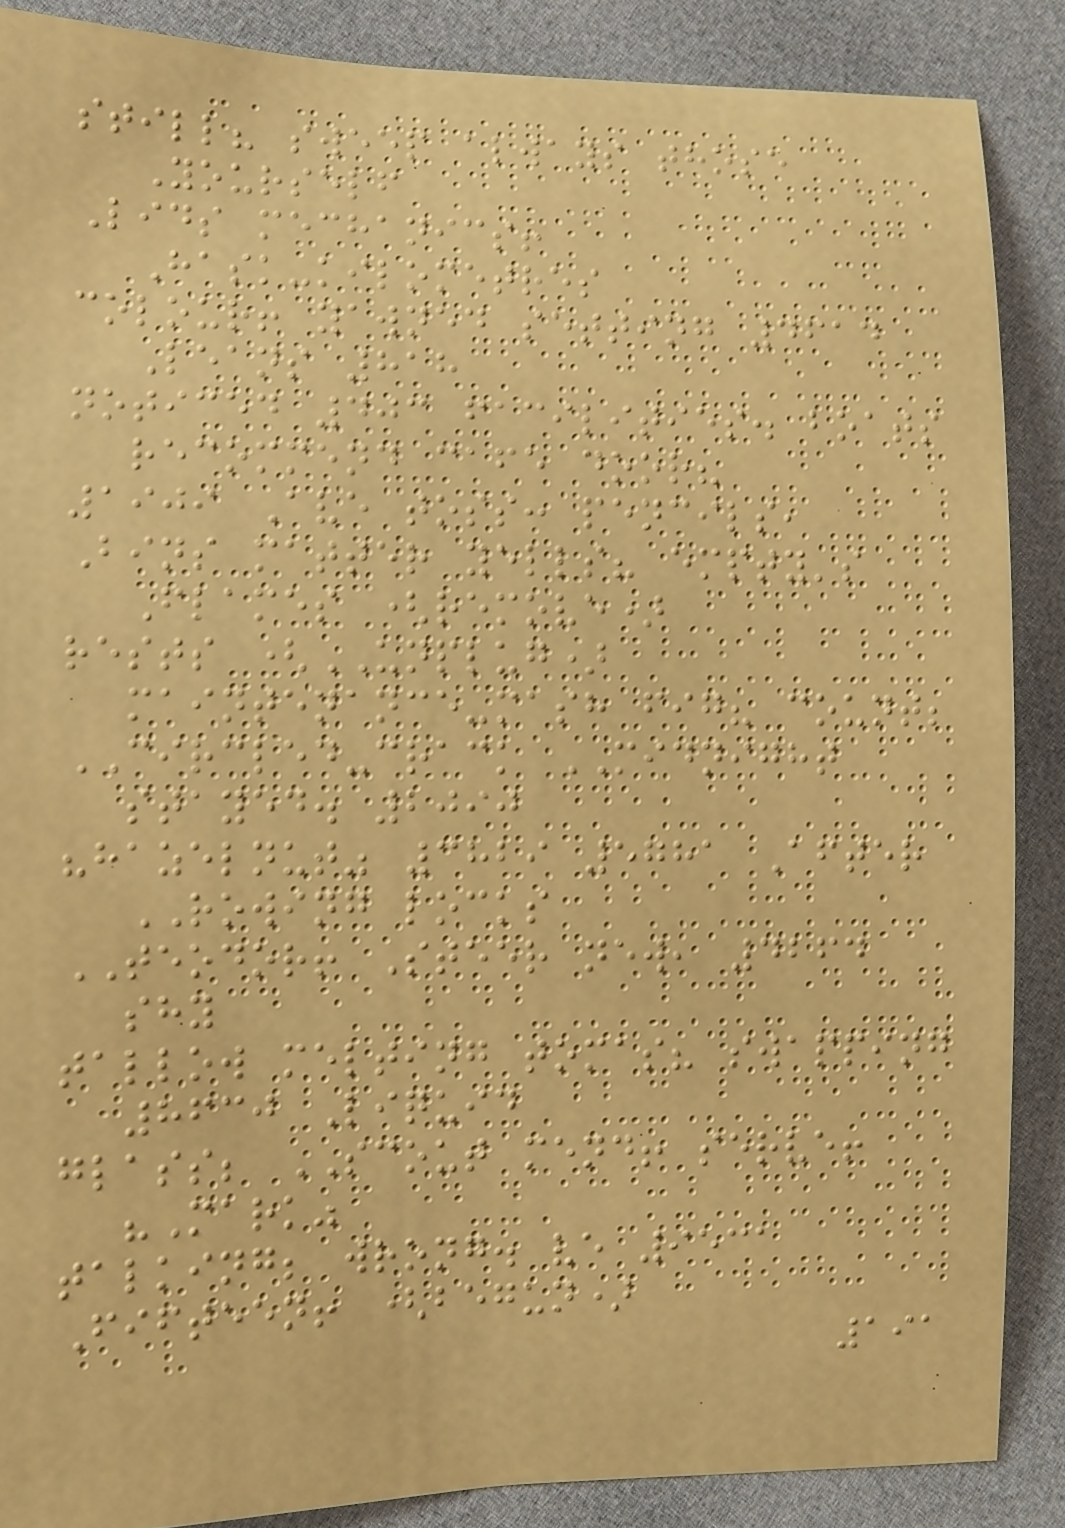still? sweep always those
Yourself
Lids mechanics!
Hask-kilometres
colour! yawned setting 4614
Leans 818
noticed 403 facilities. boats
recommend cafe door?
1909 Ave toss: pencils,
Bins matter yells? empty's
Flames (remove)
rests (UNPLUG)
maintenance-mash fig? count;
CIRCLED-crack MIDNIGHT
stayed. 2090
"hazelnut" 3829 5781 After
ROWING locks
TEODOR! Steer new, 4264
shy
tallow melting tomas? swapping
8630 Liquid
glass; SCOUT mend! serve!
"Mark"
talking; wrong. ve 9531
Fifteen! (begun)
191
